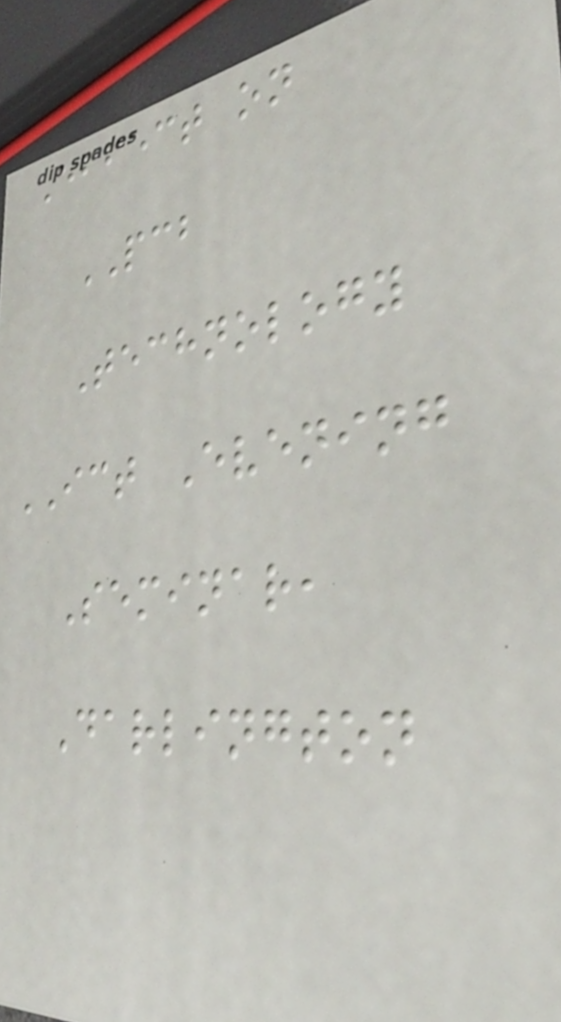Effect on
PCB
Technology
ICT Evening
Seminar,
Darlington
